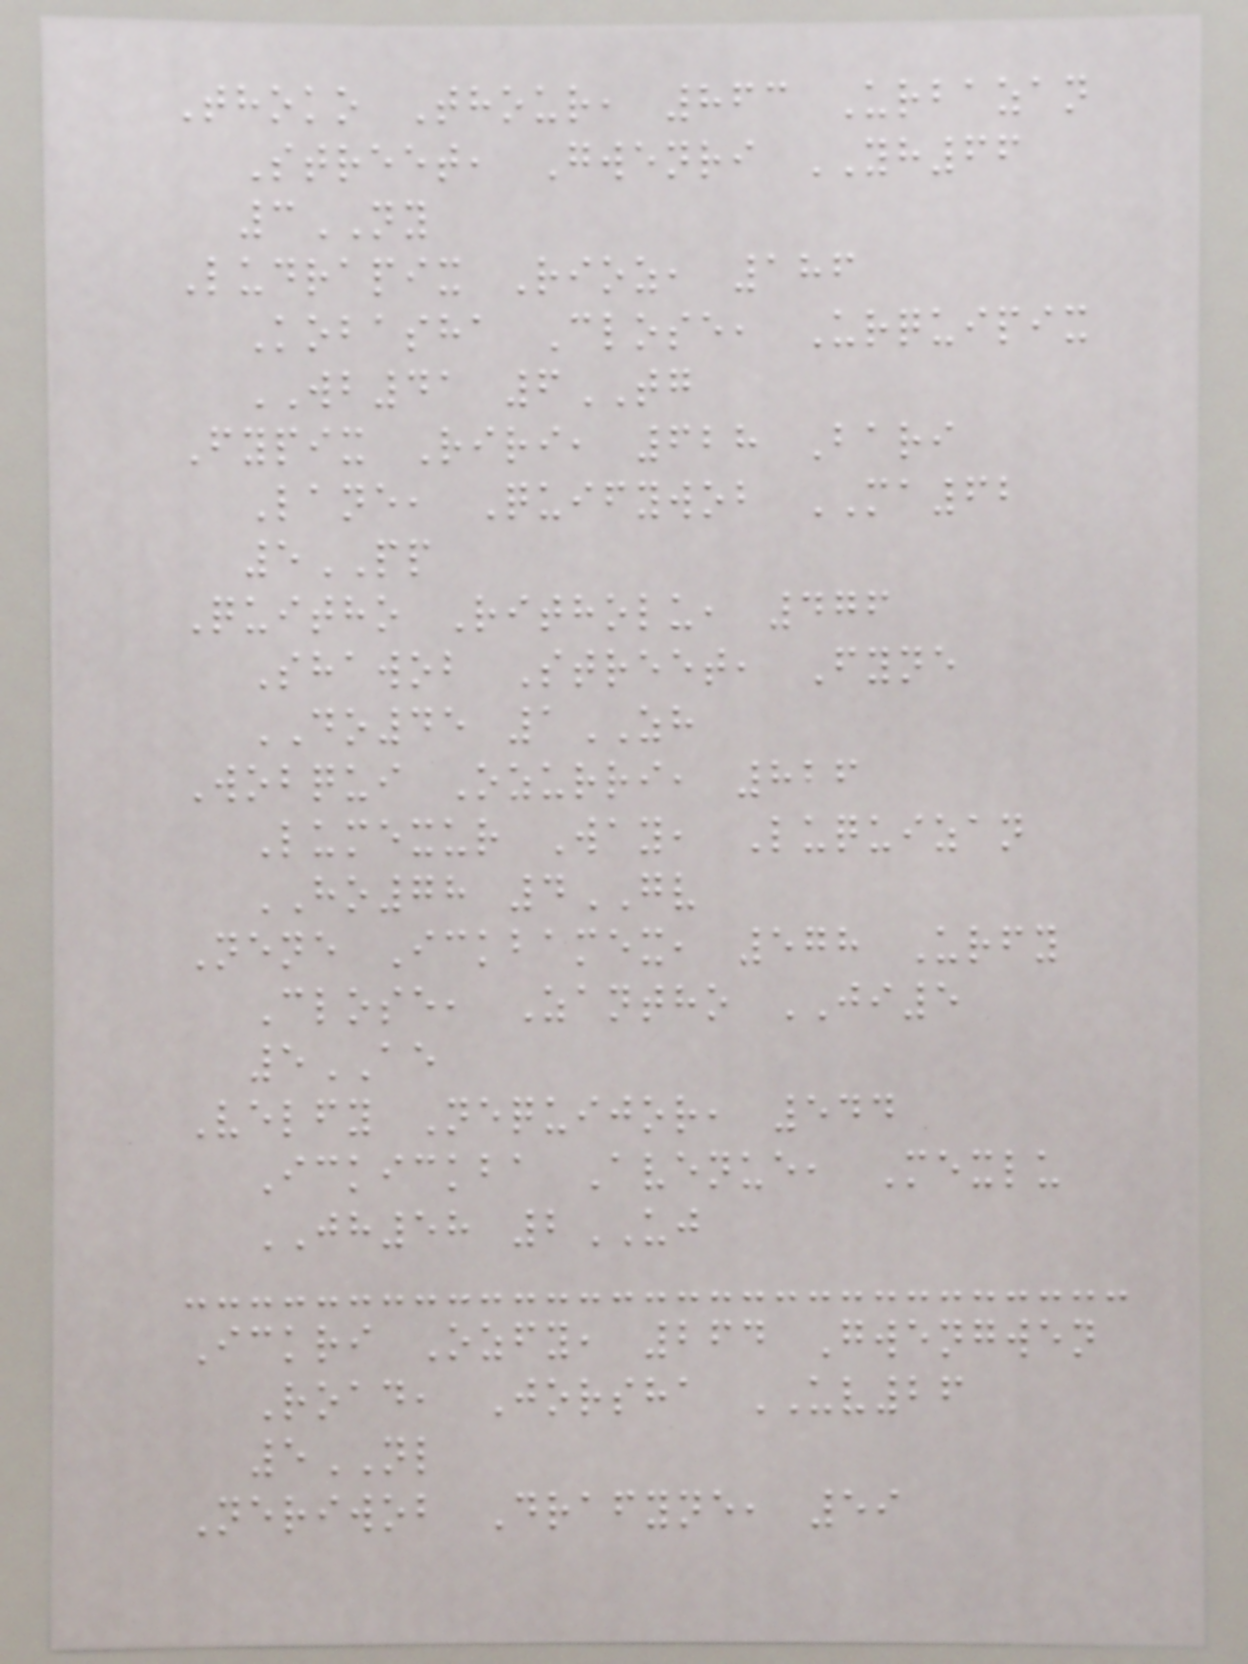Thoko Thour, 863 Urbazan
Street, Gwenri YH66
3NY
Ludrapix Rioz, 186
Kobasha Close, Urquipix
WB41 6TG
Fypix Riri, 628 Bari
Lane, Quifywob MA62
5PP
Quitho Ritholu, 476
Shawob Street, Fyne
DO45 1ZH
Wobqui Ozurri, 826
Lumexur Way, Luquizan
HO78 4GV
Nene Ickbamex, 578 Urfy
Close, Zantho JI5
5AE
Velfy Nequijor, 544
Ickickba Avenue, Mexlu
JH58 2UJ
Ickri Ozfy, 264 Gwengwen
Road, Jorsha UV26
5NL
Neriwob Drafyne, 59
